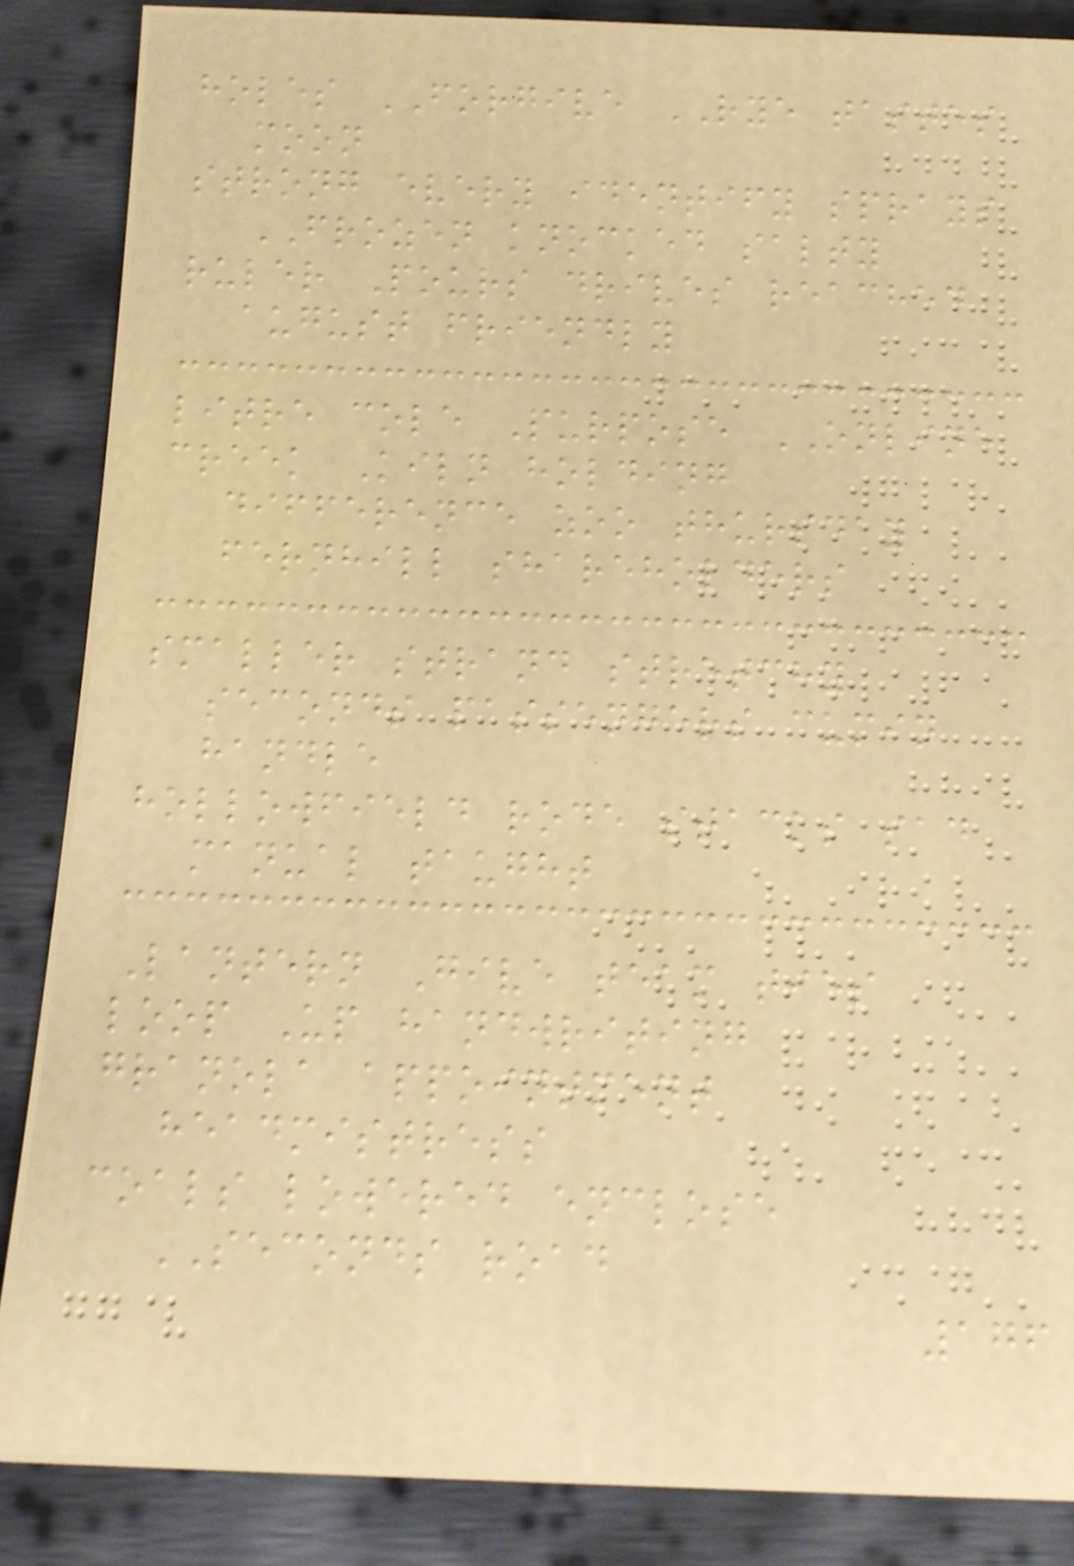holes FORGIVE RYE tastes
moon
strong every identify sprays
FROZEN knocked salty
ruler Pours drives reached
august friendly
litre cole Purpose ONLINE
creek Kiln holding
difference zoo thursday
fernhill shareholders
smaller strand stretchy
seconds passengers cumin
handle
hollowfield rode stacks sad
manual taught
Lantern Give team ties
loop Up handwriting
granola appointment
headmistress
coals lowered enclose
SECONDS road
176
